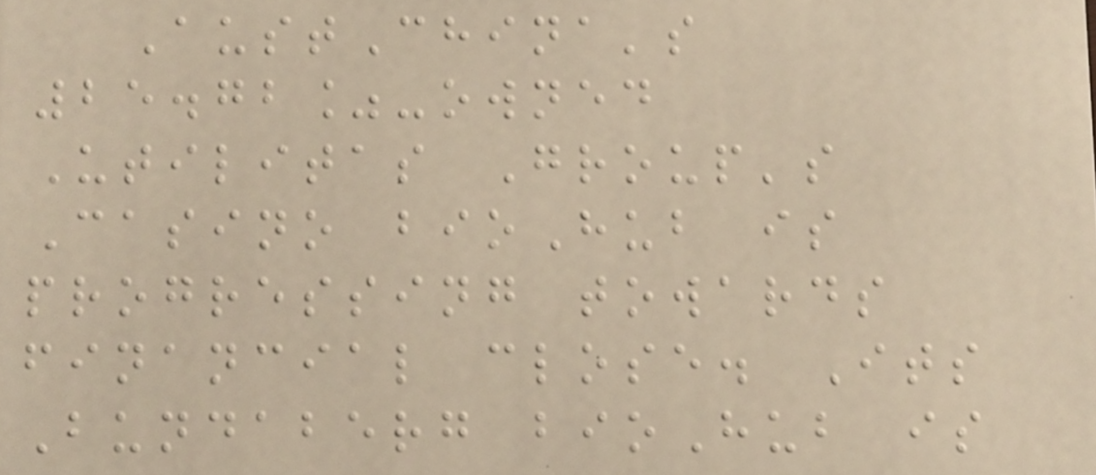AustChina's
25.72%-owned
Utilitas Group's
Casino bioHub is
progressing towards
financial close. Its
Bundaberg bioHub is
